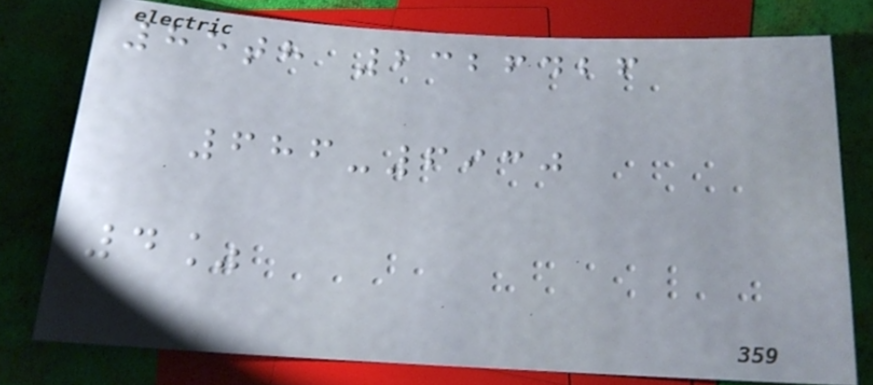85th 2326426
686-6930
4%
